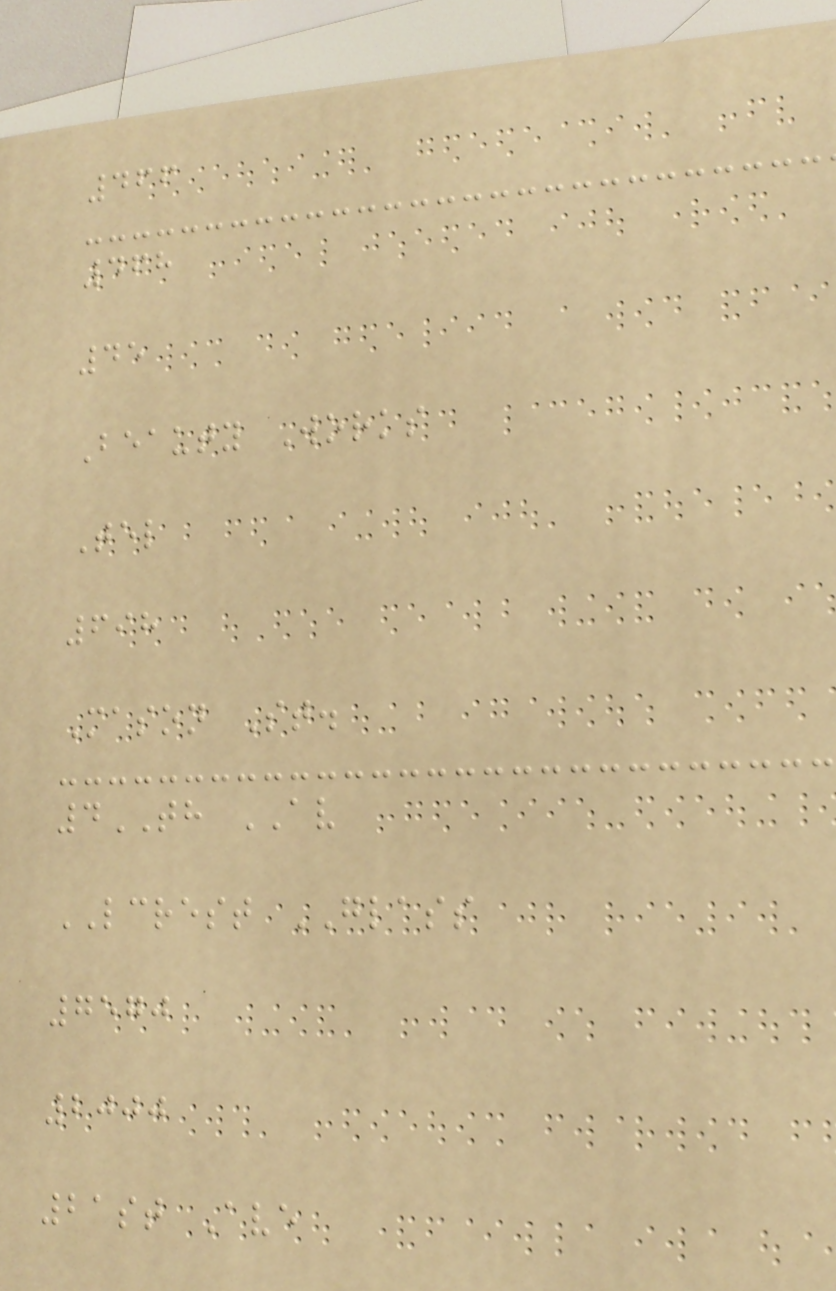466
468
45
Beauty Works
Tel
698
Mason St.
4TH AV
LCREST GLASS
7570
2000
21st Ave
